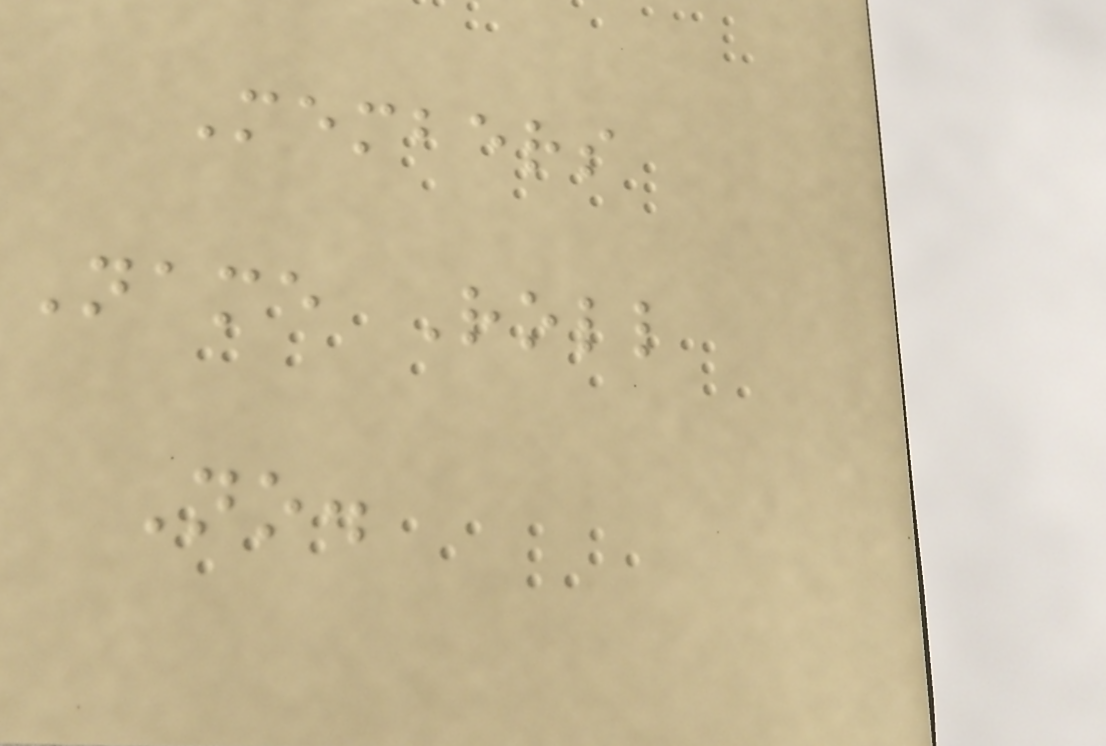Members
Name Roll
No.
